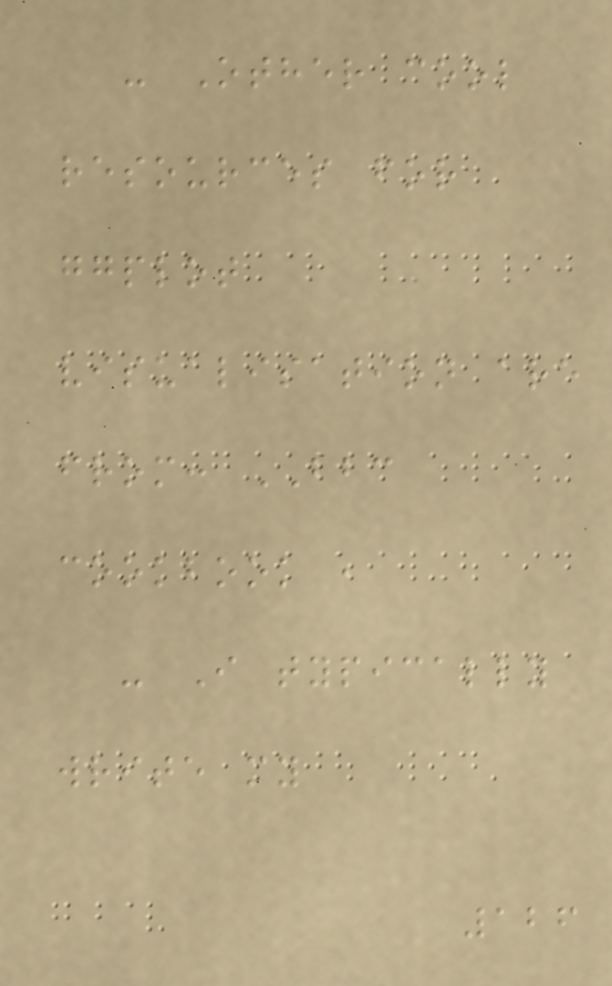- Other cool
resources for
ggplot
visualisation are
from: BBC
cookbook ,
- I typically
write my
126
